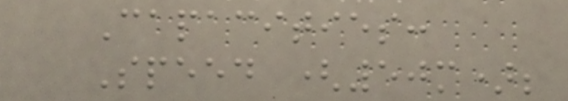Capacities:
Speed (50m);
